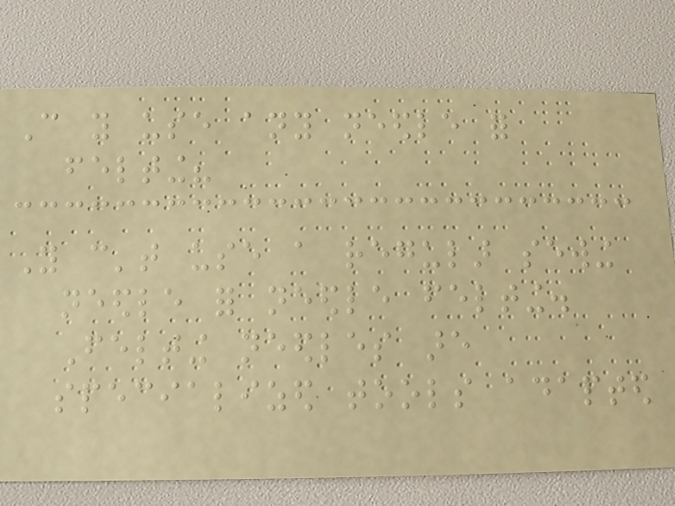Can you use any needle for
felting?
You can't use a regular sewing
needle for needle felting.
Felting needles are
specialized tools adapted
